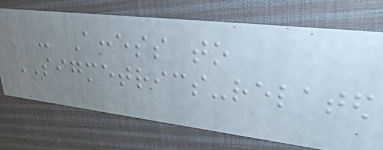- Access to
SIGMETRICS-related
